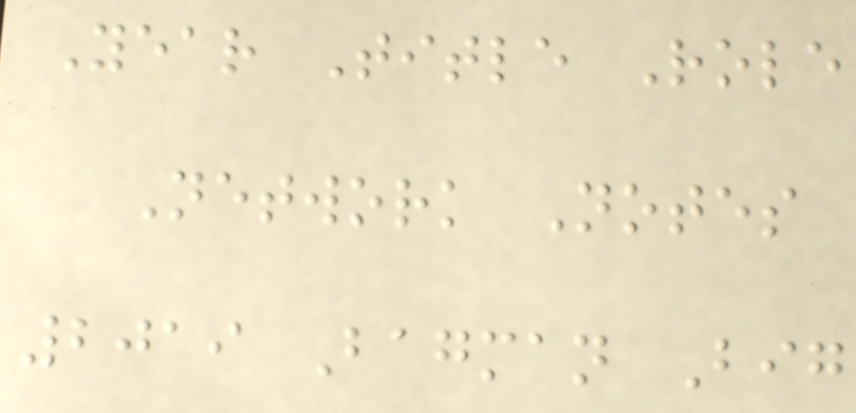Year Title Role
Network Notes
2019 Bagman Big
